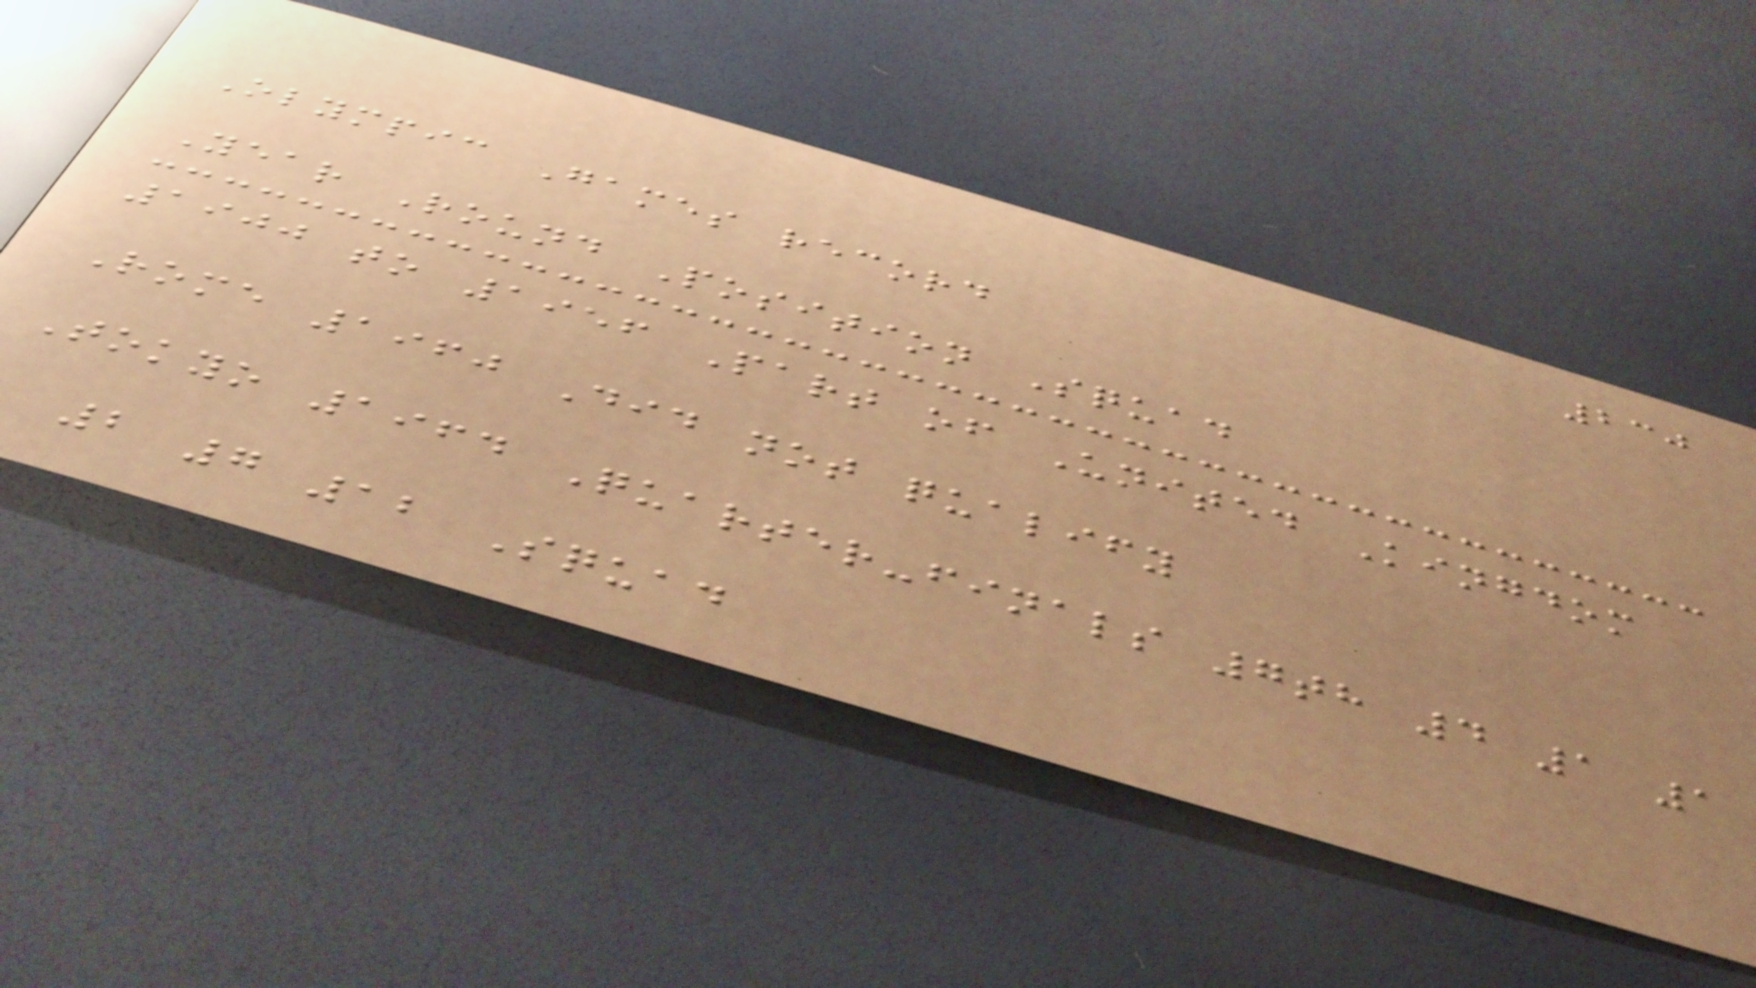230
Olympic Games record
Year Round Position Squad
1900 to 1956 Part of United Kingdom
Rome 1960 Did not qualify
Tokyo 1964 Quarter-finals 7th 4 1 1
2 7 12 Squad
